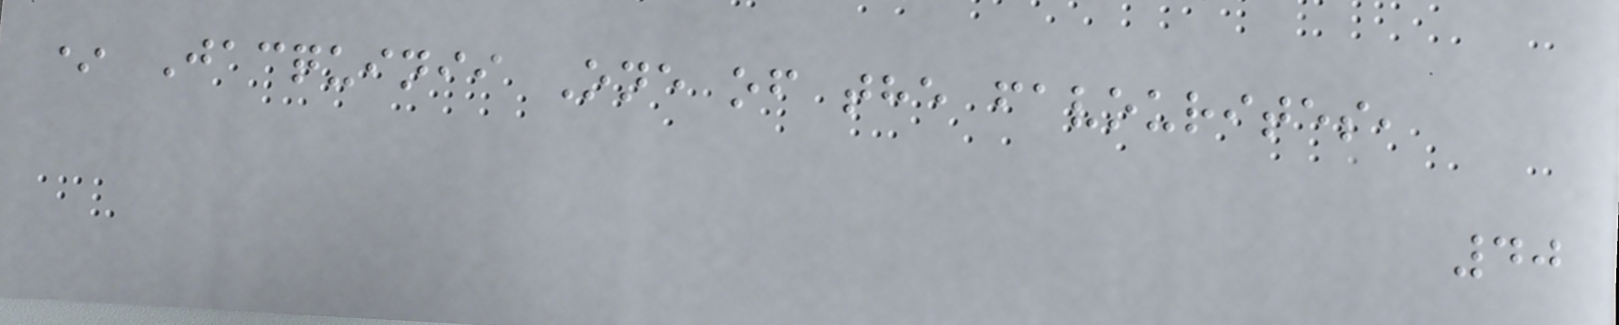* Jacquinii One of the favourites,
40
